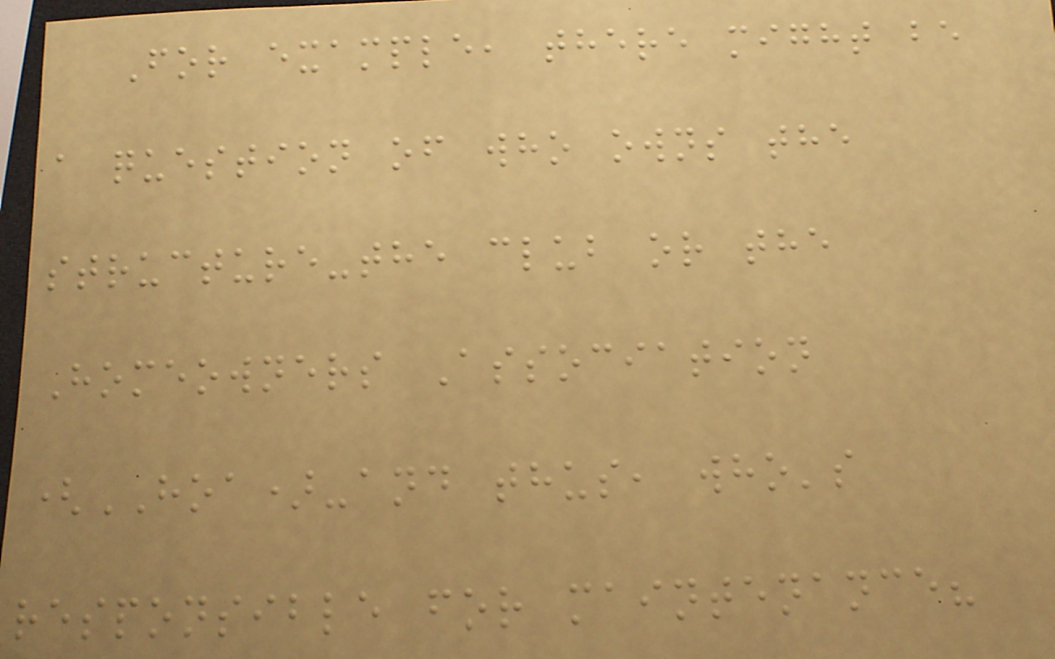For example, there might be
a question of who owns the
structure-the club or the
Homeowners Association
(HOA)-and thus, who's
responsible for maintenance?
